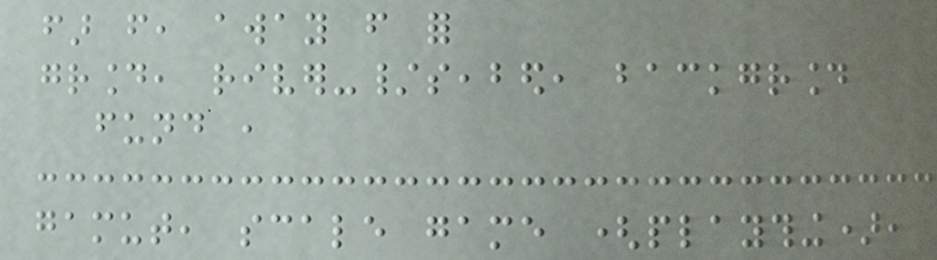far from, away from for
ground, river-/seabed, background
fund ,
gamut, scale game (plaything),
